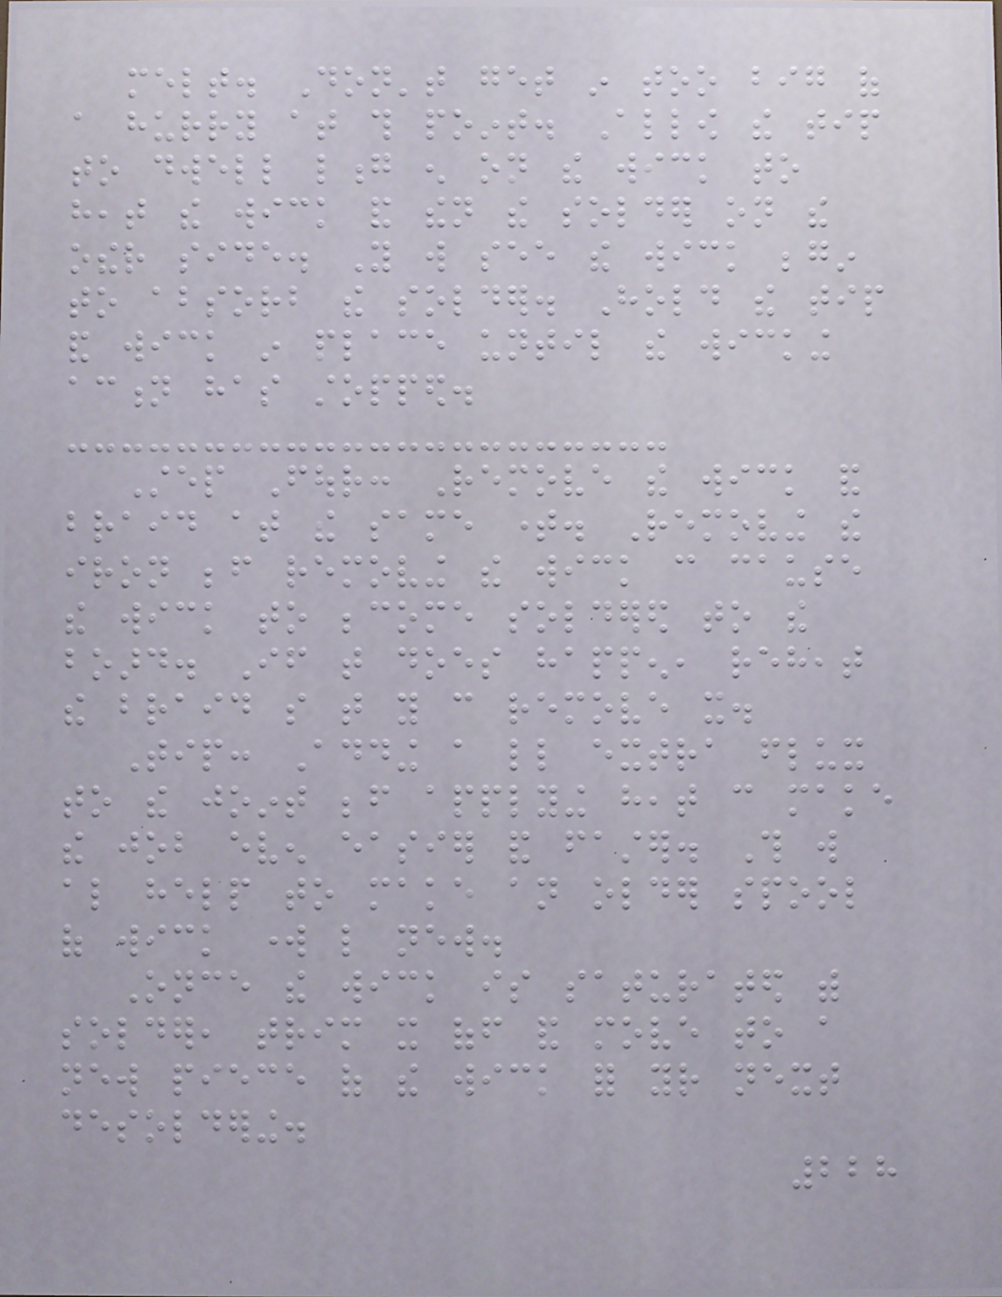melt. Don't get in too big of
a hurry at this point. Allow the tip
to dwell long enough on the wick to
heat the wick and then the solder on the
other side. You will see the wick begin
to absorb the solder. Hold the tip
and wick in place until the wicking
action has stopped.
Step Four: Remove the wick and
braid at the same time. Removing the
iron before removing the wick can cause
the wick to become soldered to the
board. If that does happen, reheat
the braid so that you can remove it.
Tip: Adding a little extra flux
to the joint before applying heat can make
the job even easier and faster. This will
also help to make an older spool
of wick work like new.
Once the wick is saturated with
solder, trim it off and move to a
new piece of the wick for your next
desoldering.
228
